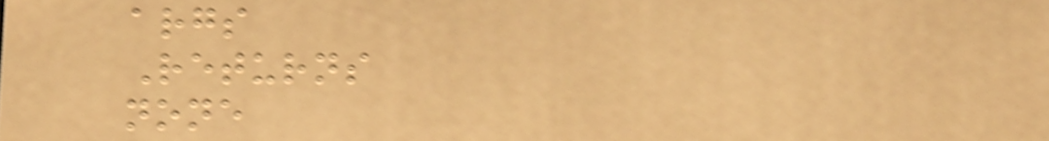args
Returns
none
